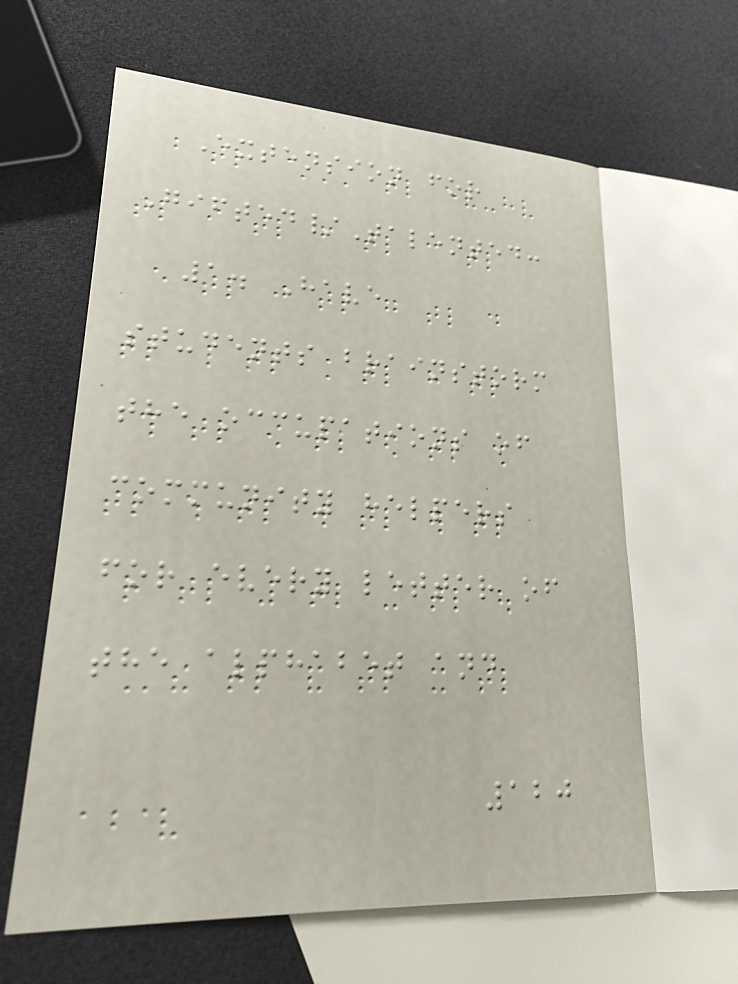Extension for
Gifted/Talented:
1. Have
students brainstorm
the occupations of
community helpers
for every letter of
the alphabet and
120
